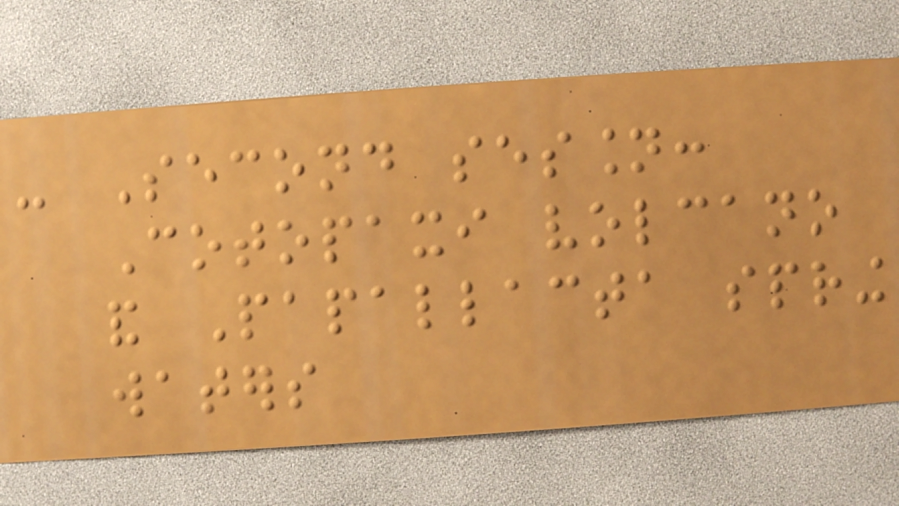- Second session:
Cotopaxi volcano
and Papallacta spring
waters
